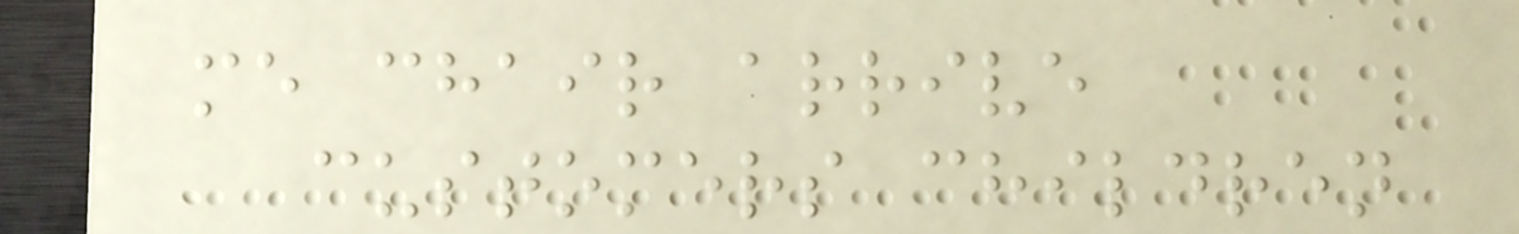me chair arrive
customers children
